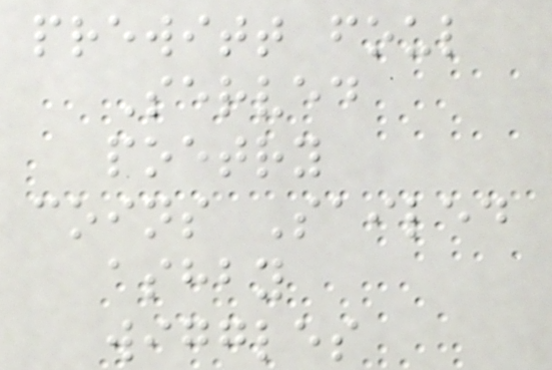prewitt foul
Served
poetry
coins Sailed
ashby
wiggles
